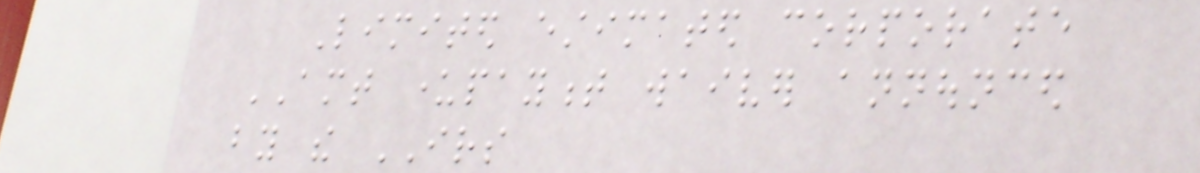Limited estimated corporate
AMT underpayment waiver announced
by the IRS
